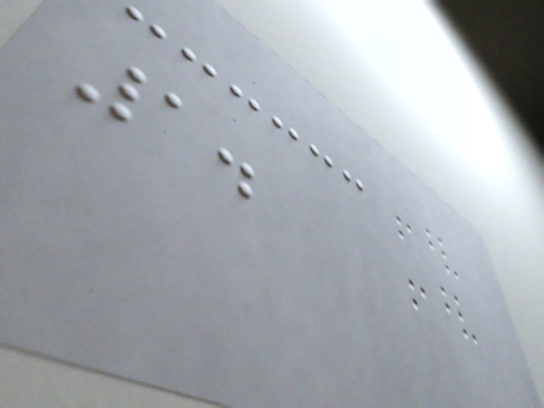1.
